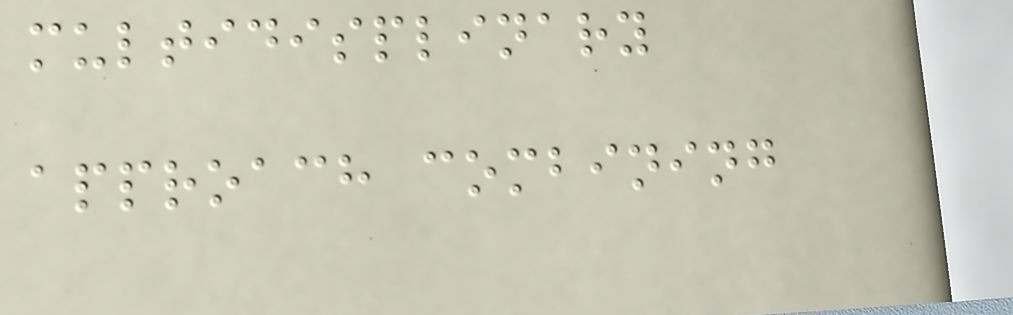multidisplinary
approach combining
